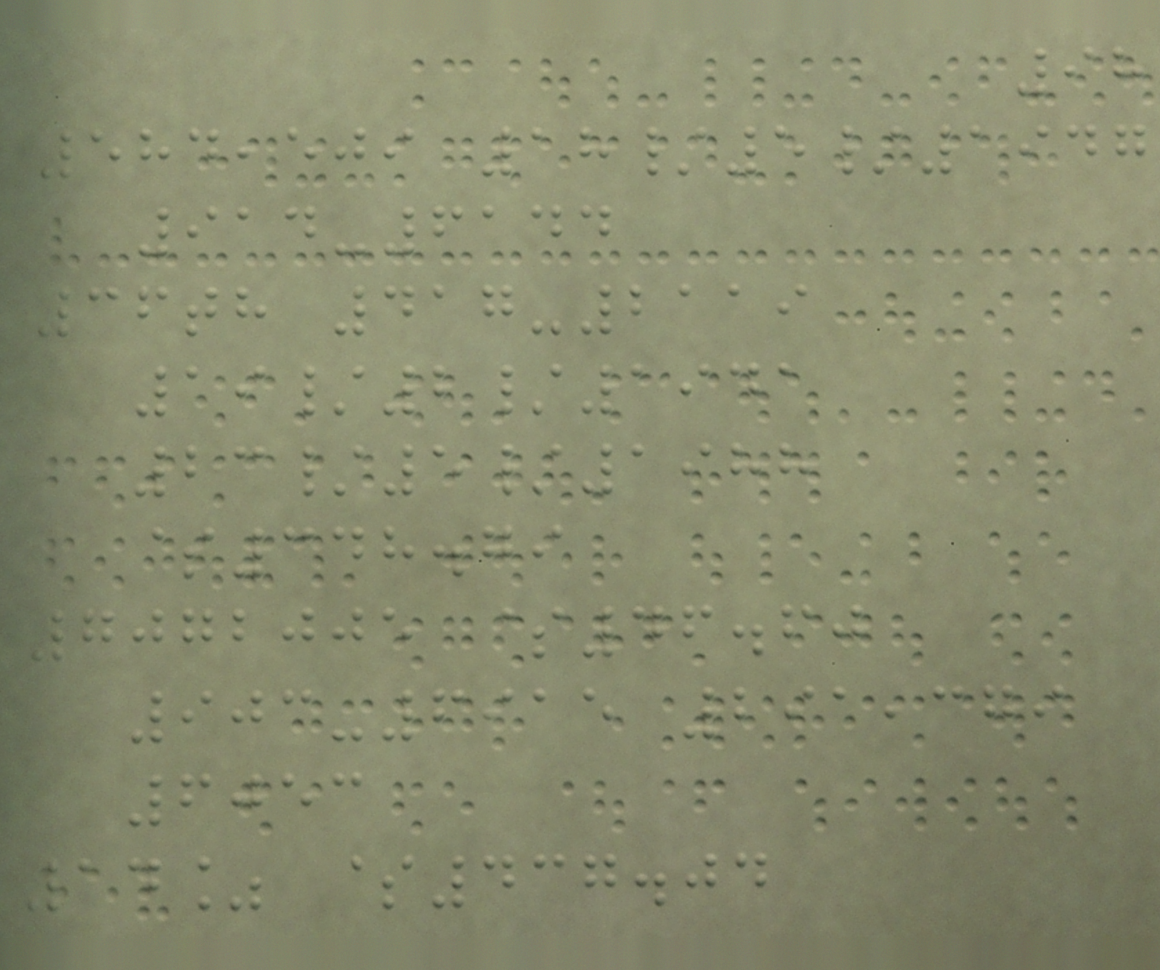98
584,509 18/5/1947
914-6144
36th 417-2119
19/2/1941
23/5/1988
$348.79
7072005 $46.60
903-6915 291,379
6053
14% $437.04
